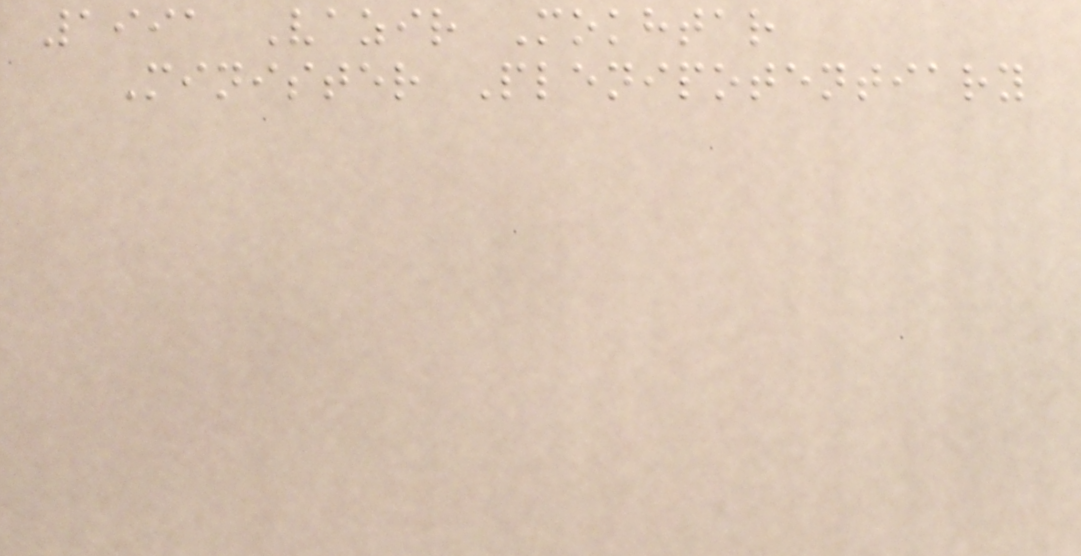1991 Vazir Mokhtar
Minister Plenipotentiary
